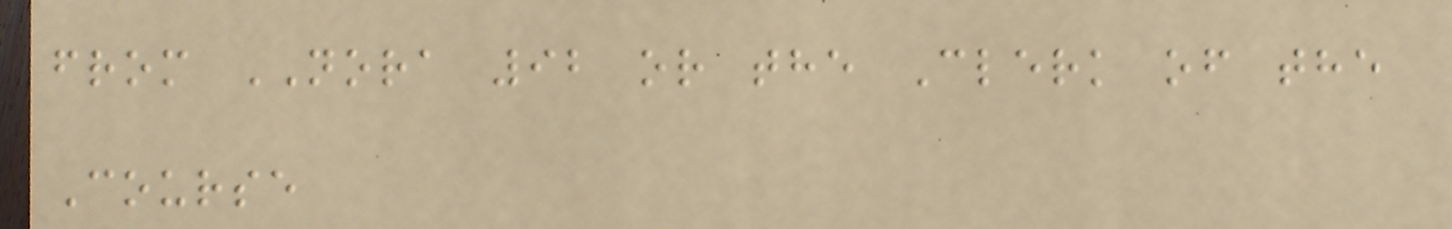from NORA 92 or the Clerk of the
Course
